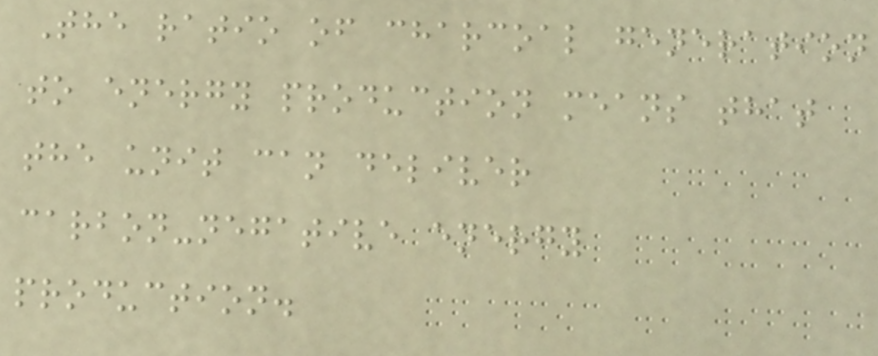The ratio of charcoal generation
to energy production means that
the unit can deliver
carbon-negative energy
production.
